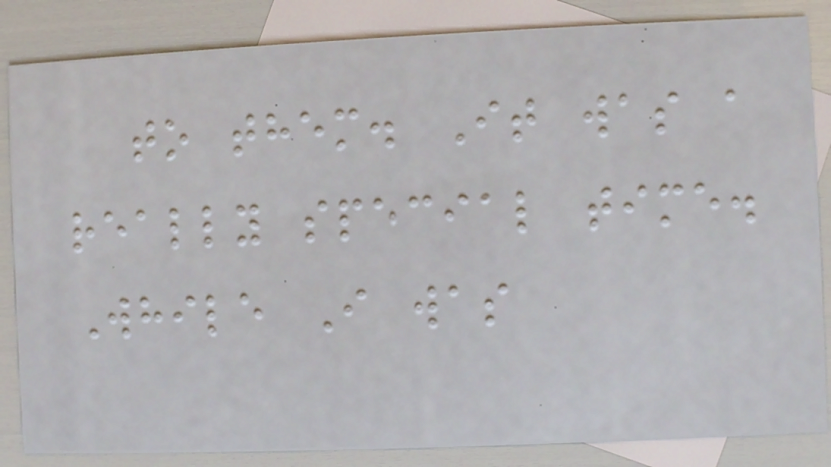to them. It was a
really special time.
While I was
